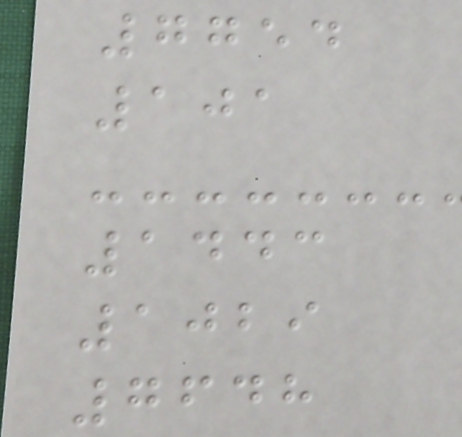7754
101
1443
1029
7648
